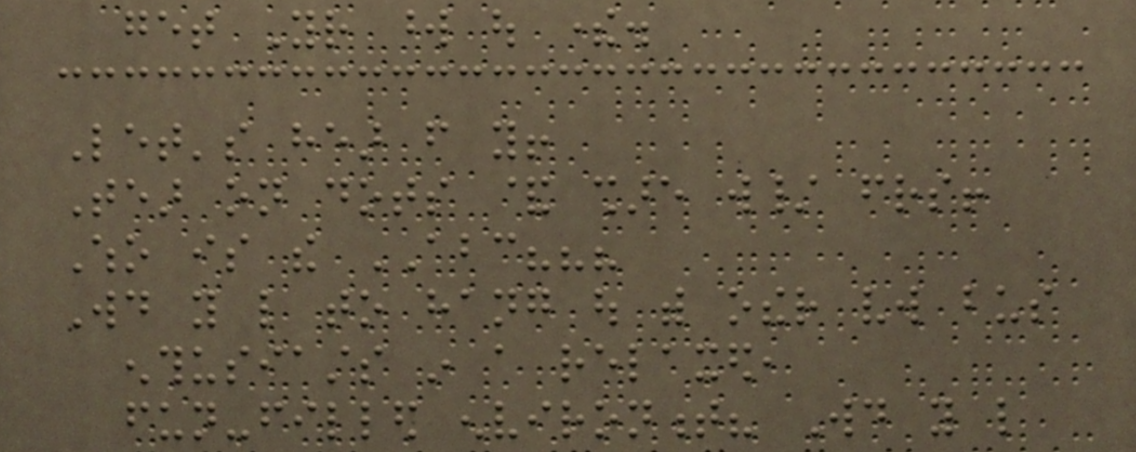get Your word out there.
Let's hear from you!
Tear on dots & share w/ friends!
Who is the ABC???
Would you like to hang out with other vw bus
enthusiasts in a relaxed,
fun-filled environment? Would you like
